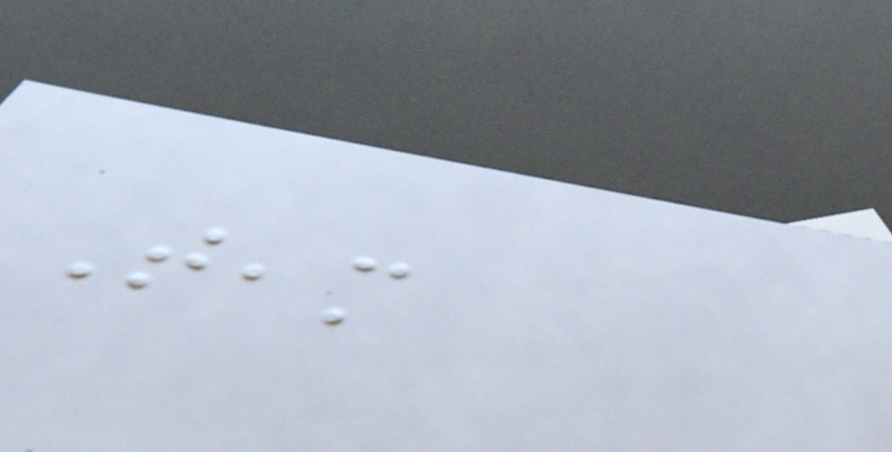Team
